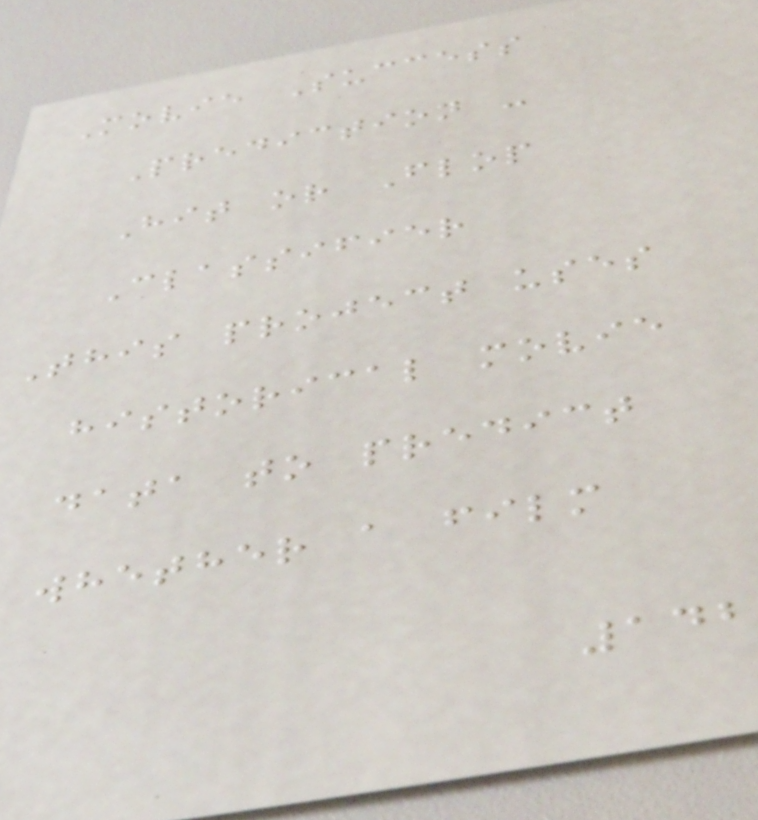Movie Success
Prediction -
Hit or Flop
Classifier
This project uses
historical movie
data to predict
whether a film
142
